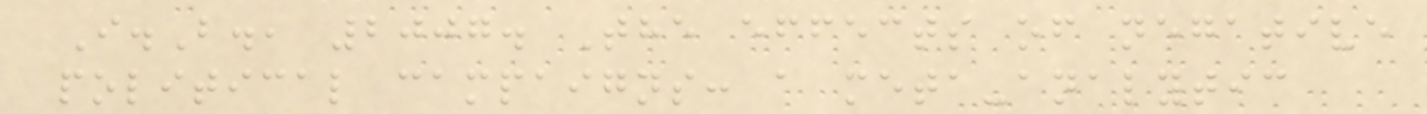I.B., 2007. The effects of negative
political campaigns: a meta-analytic
